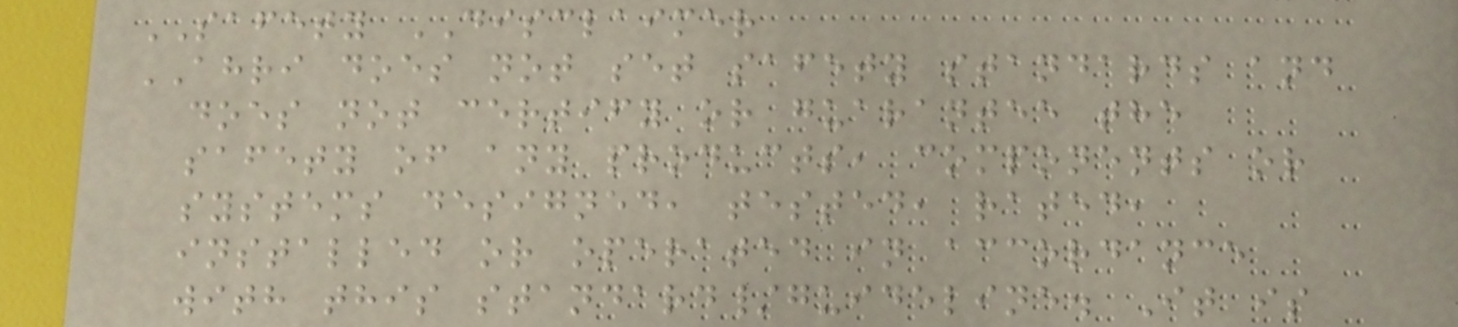SAFETY DISCLAIMER
AHRI does not set safety standards and
does not certify or guarantee the
safety of any products, components or
systems designed, tested, rated,
installed or operated in accordance
with this standard/guideline. It is
